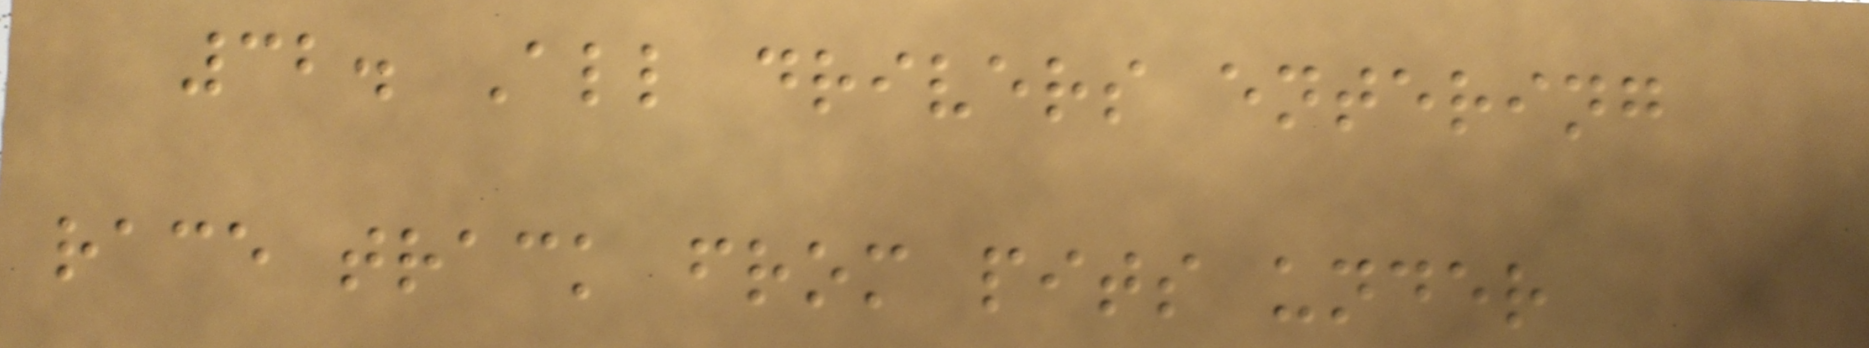32. All drivers entering
race track from pits under
